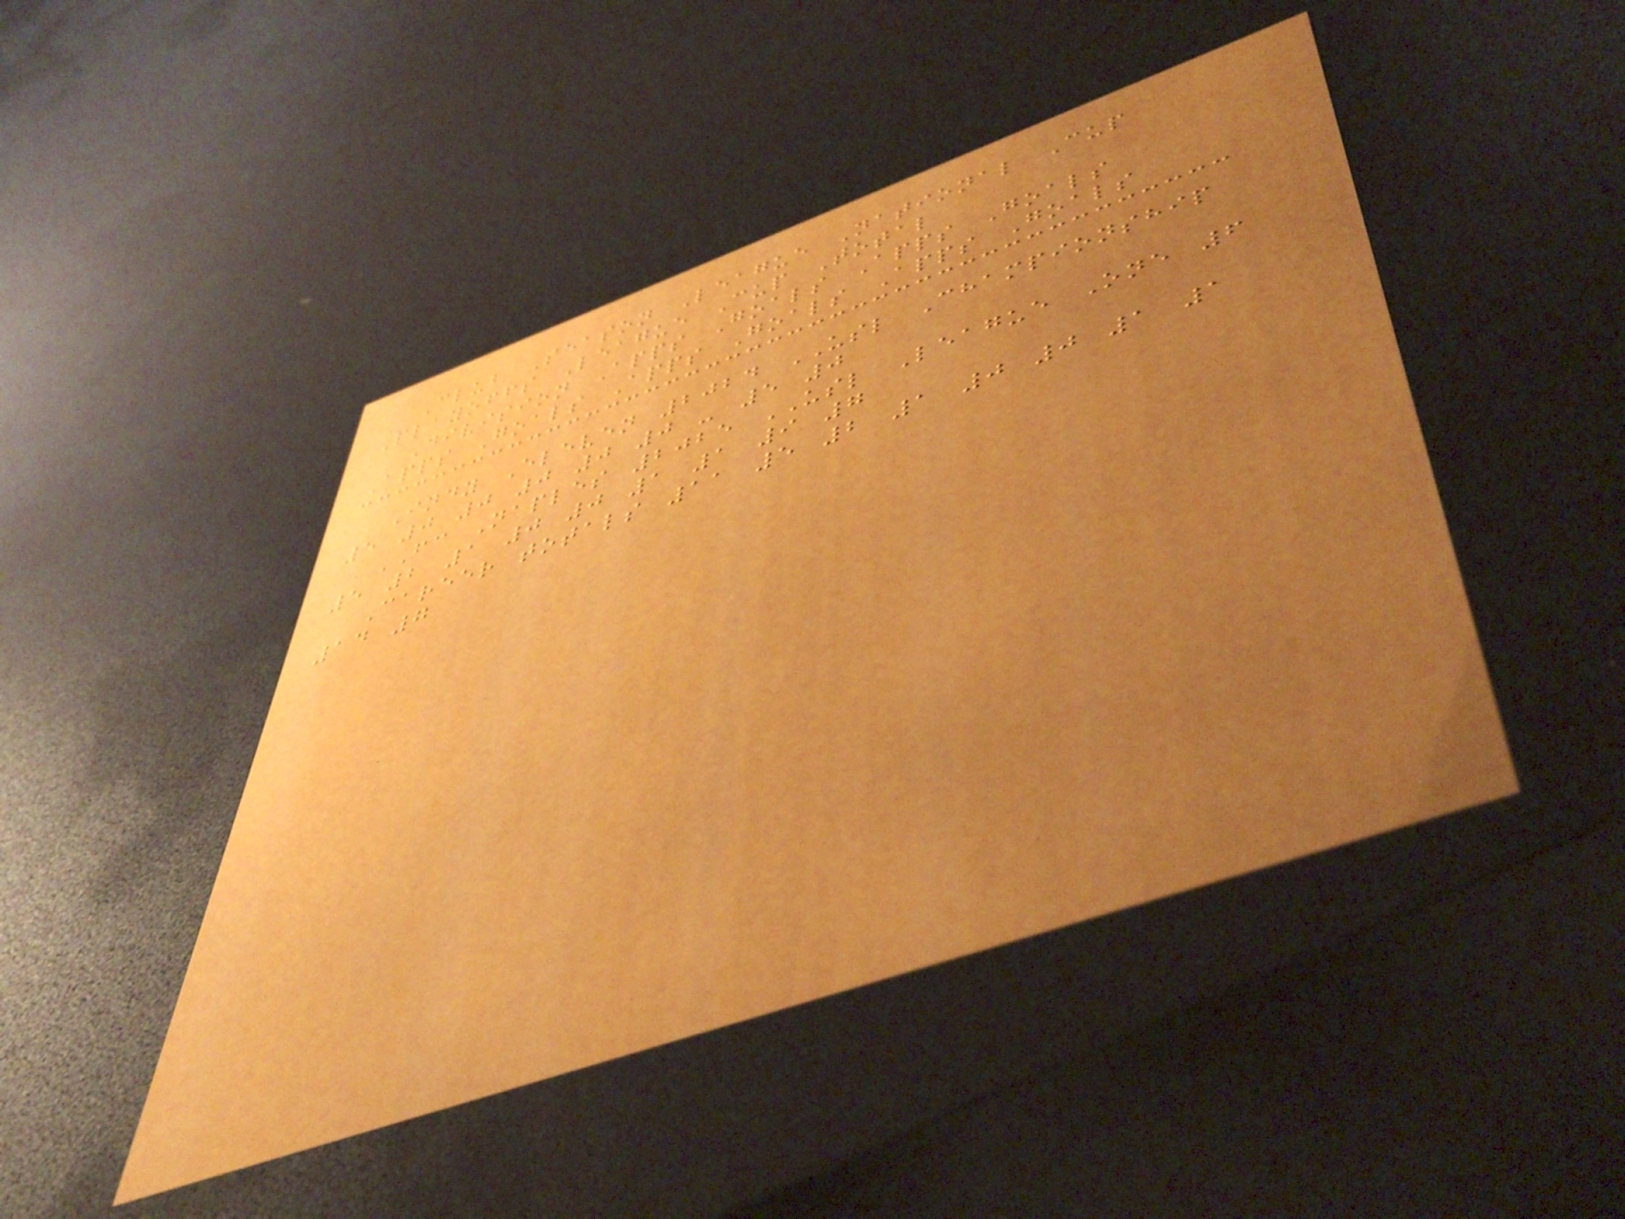Club Season League National Cup
Playoffs League Cup Total
Division Apps Goals Apps Goals
Apps Goals Apps Goals Apps Goals
Indy Eleven 2024 USL Championship
5 0 0 0 0 0 - 5 0
FC Naples 2025 USL League One 6
5 2 1 0 0 1 1 9 7
Career totals 11 5 2 1 0 0 1 1
14 7
